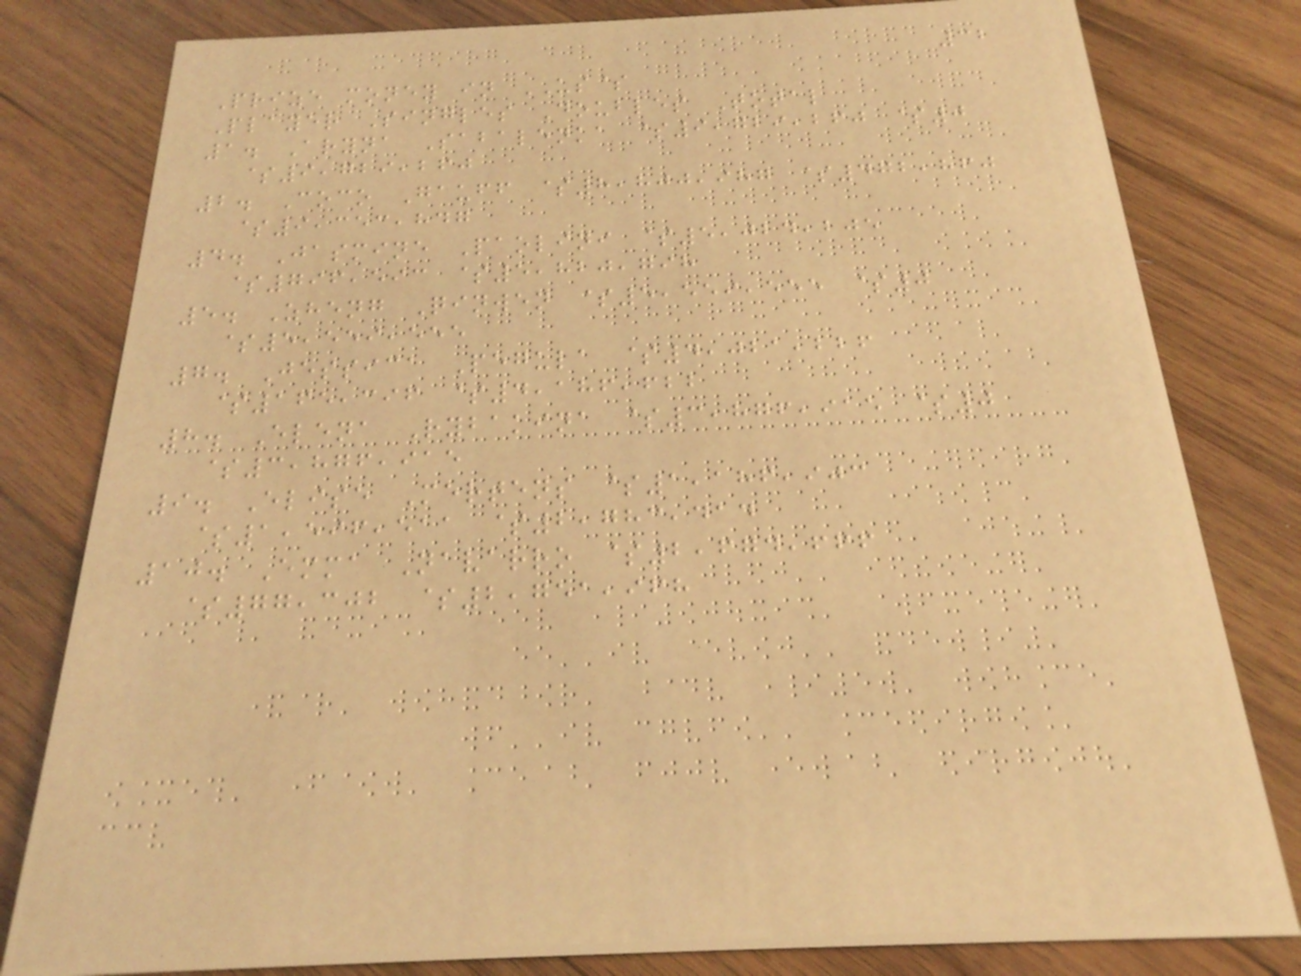32
Prize money in US$
Player Singles Doubles Total
1. Aryna Sabalenka $9,729,260 $0
$9,729,260
2. Coco Gauff $8,800,987 $472,860
$9,353,847
4. Jasmine Paolini $5,024,205
$796,593 $5,820,798
5. Zheng Qinwen $5,559,555 $0
$5,559,555
7. Jessica Pegula $4,021,226
$165,396 $4,186,622
8. Elena Rybakina $3,876,915 $0
$3,876,915
9. Elise Mertens $1,186,903
$1,596,511 $2,783,414
10. Emma Navarro $2,674,666
$77,302 $2,751,968
